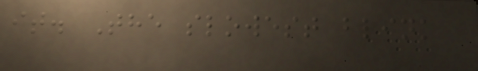it. The slowest blink
